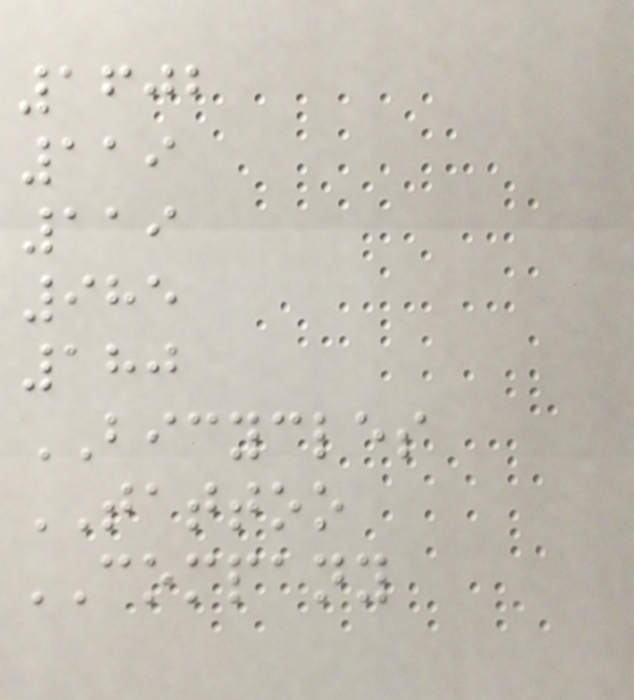1602
119
119
985
180
BICYCLES
TATTOO
COMPANY
